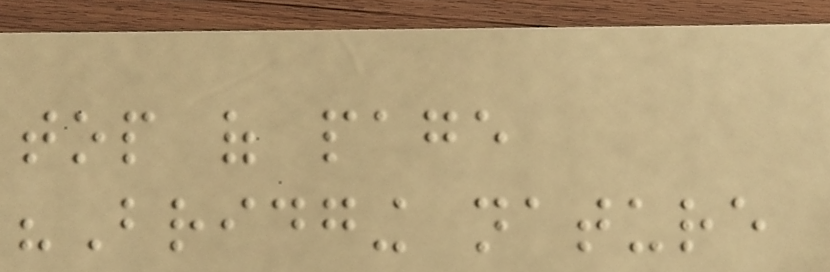top of page
"Bridging nature
